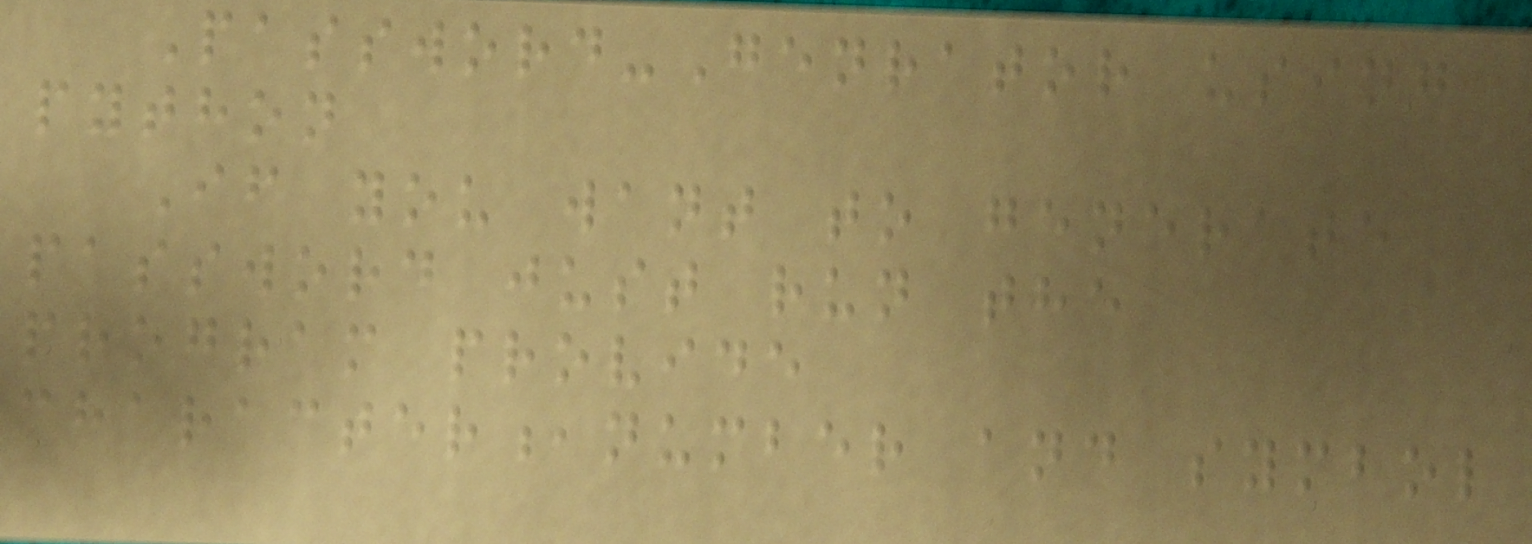Password-Genrator using
python
If you want to generate
password just run the
program provide
character,number and symbol
